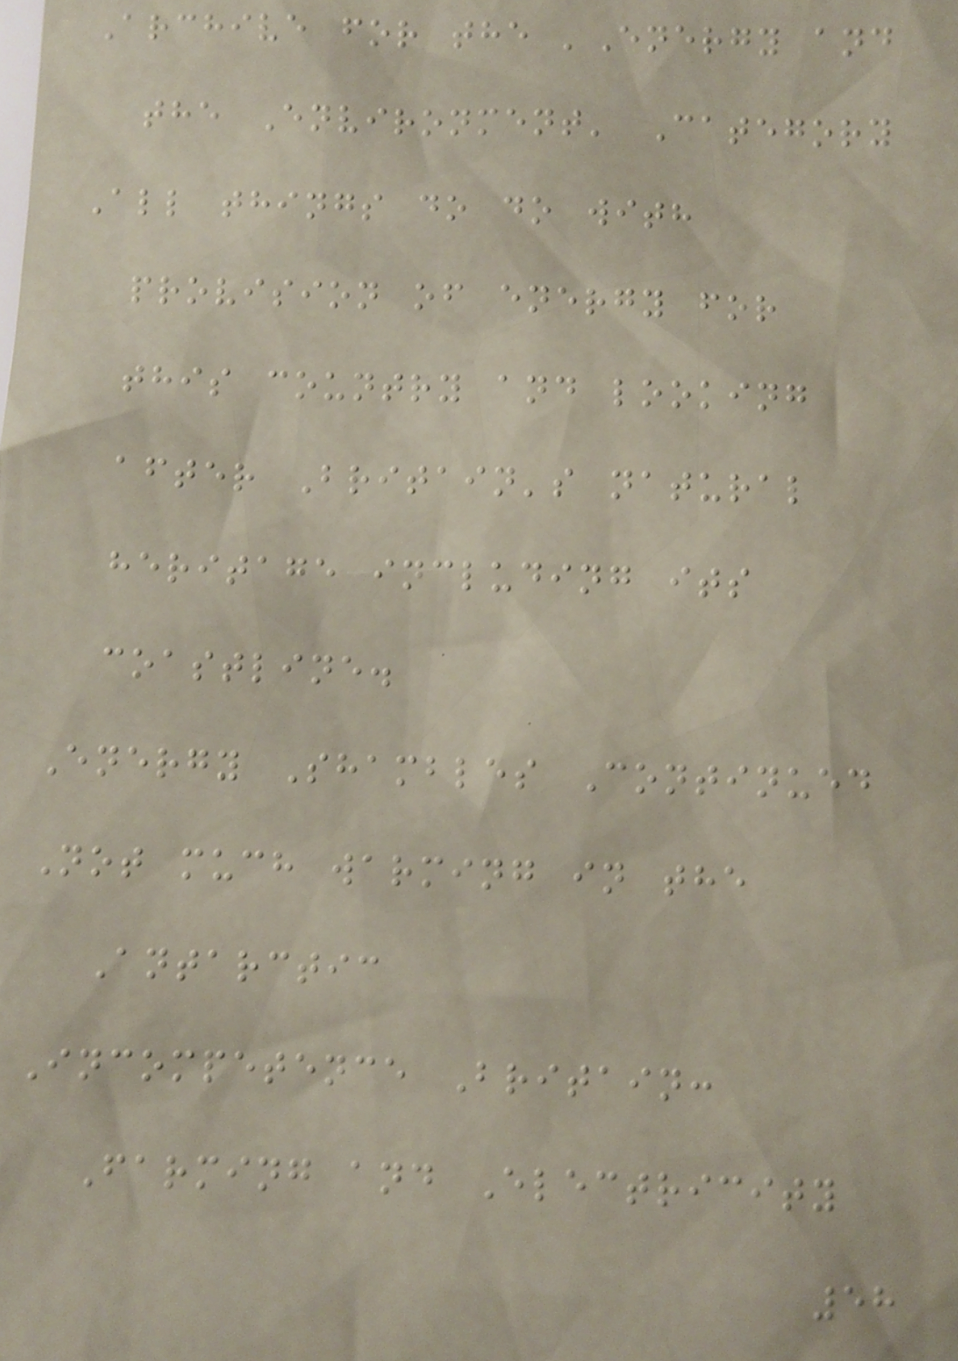Archive for the 'Energy and
the Environment' Category
All things do do with
provision of energy for
this country and looking
after Britain's natural
heritage including its
coastline.
Energy Shambles Continued
Not much warming in the
Antarctic
Incompetence Britain:
Farming and Electricity
58
